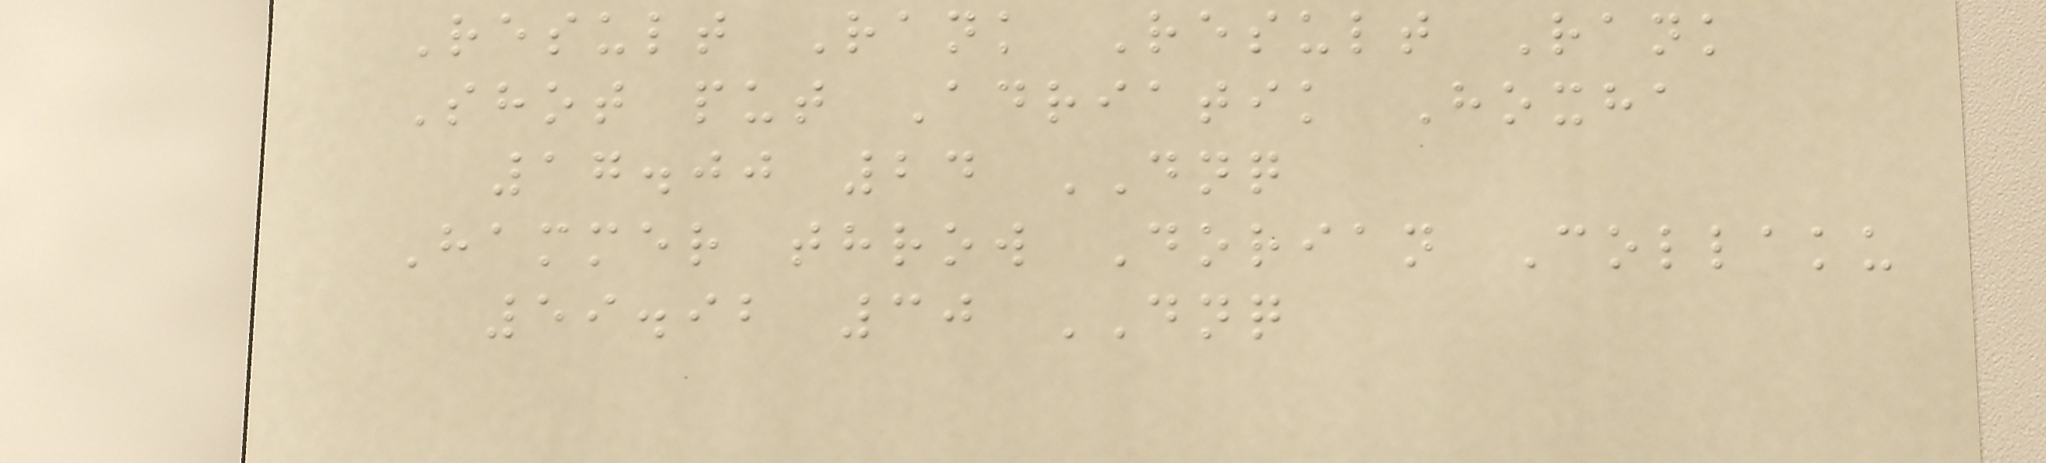Result Rank Result Rank
Shot put Adriatik Hoxha
17.00 24 DNQ
Hammer throw Dorian Collaku
59.92 30 DNQ
